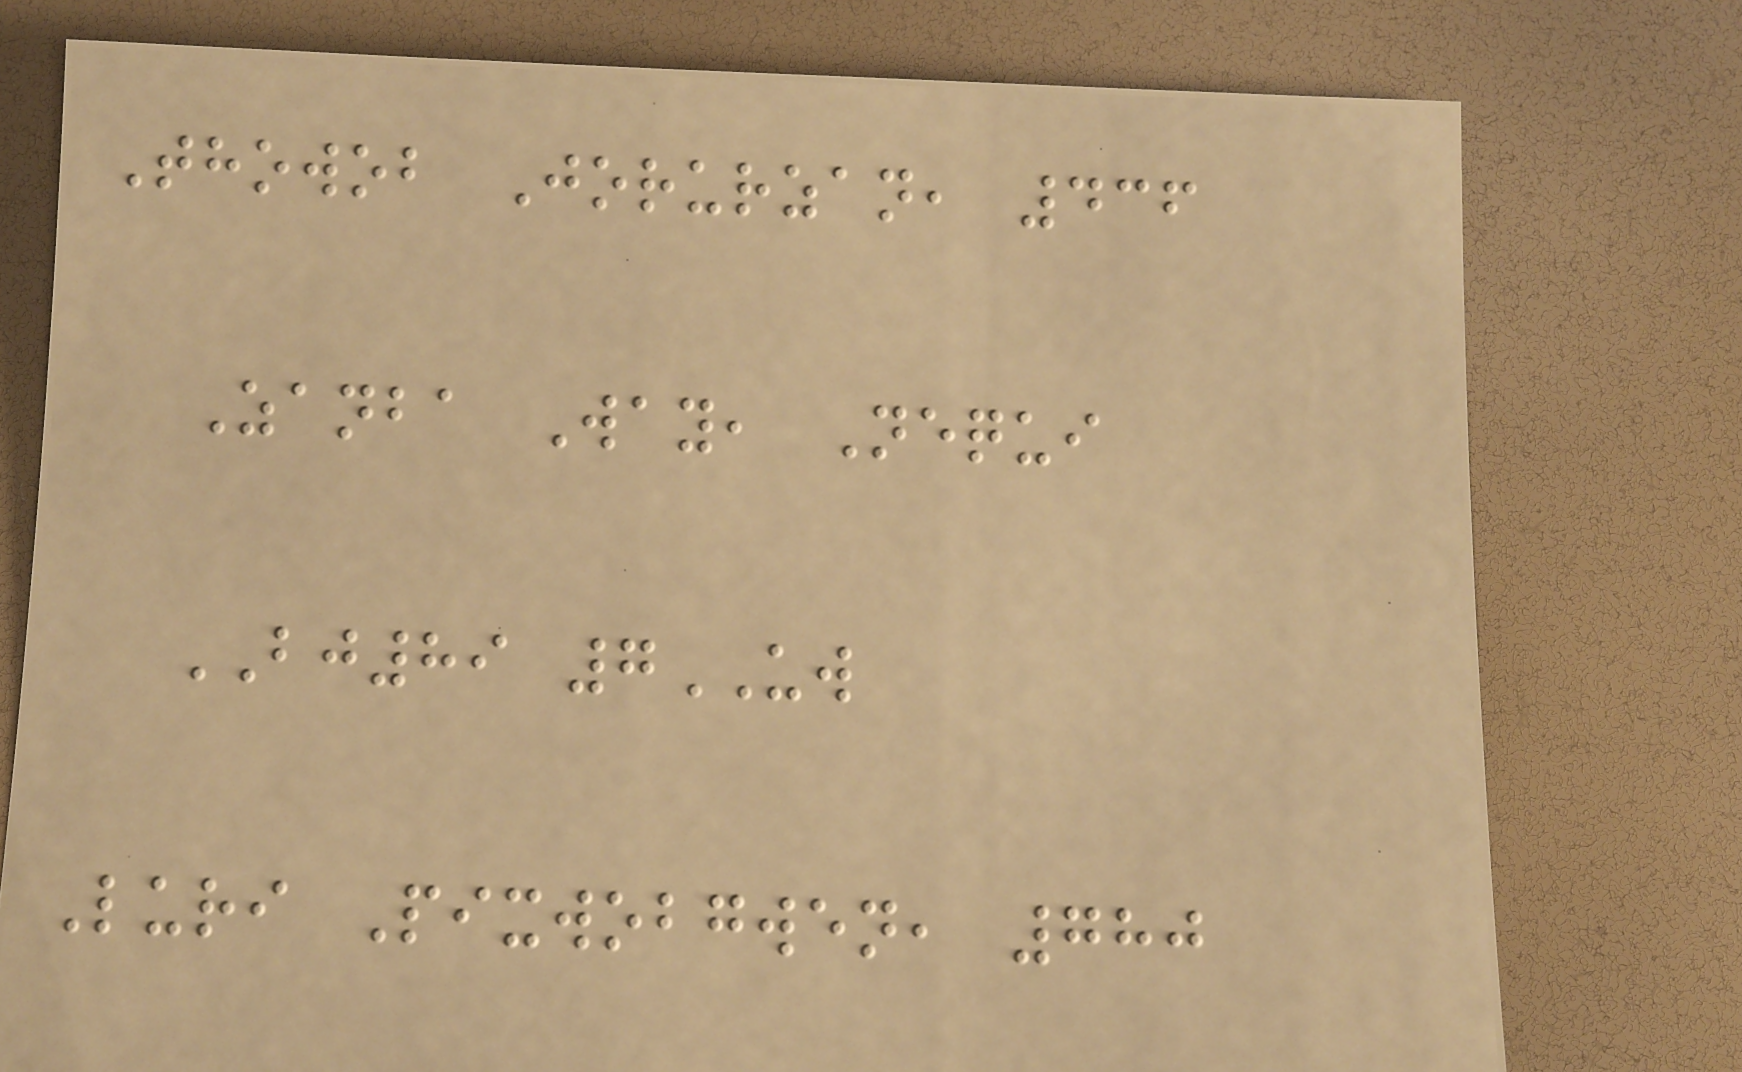Thowob Jorurzan, 436
Zanba Way, Nequi
BJ89 7UW
Luri Pixwobgwen, 780
